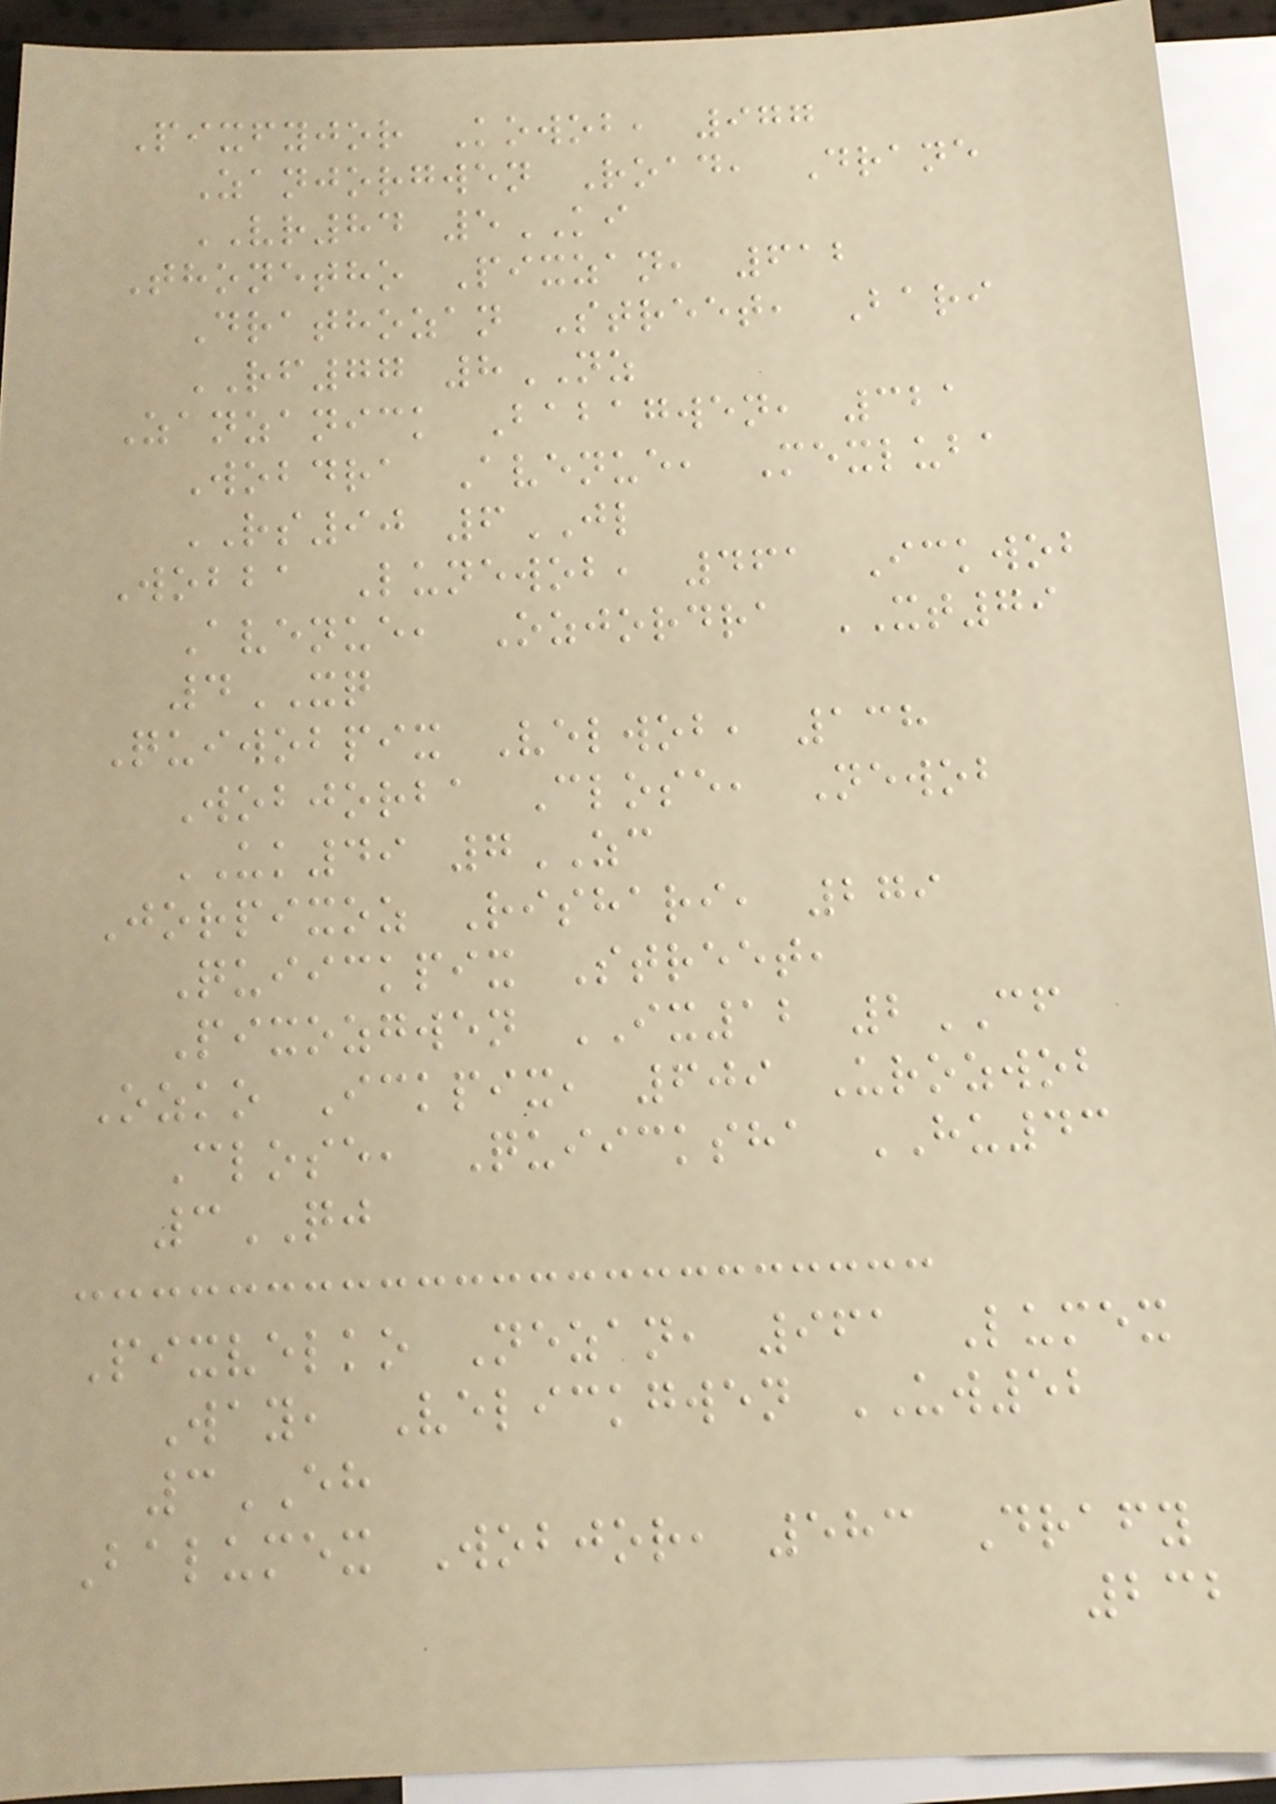Pixfyjor Kowob, 977
Zanjorgwen Road, Drane
VR84 5KI
Thonetho Pixzan, 612
Drathozan Street, Bari
RF77 8NZ
Zanzanick Babagwen, 321
Wobdra Avenue, Mexluba
RS90 6JL
Wobba Lunewob, 461 Ickwob
Avenue, Ozjordra XT79
4XQ
Quiwobpix Velwob, 138
Wobjorba Close, Newob
UK49 7ZC
Jorpixoz Rishari, 279
Quiickpix Street,
Pixozgwen IX12 2CF
Ozko Ickpix, 609 Urozwob
Close, Quiicksha HU43
3QJ
Pixvelko Nezan, 961 Lumex
Way, Velickgwen UW52
3EH
Balumex Wobjor, 583 Drafy
232
